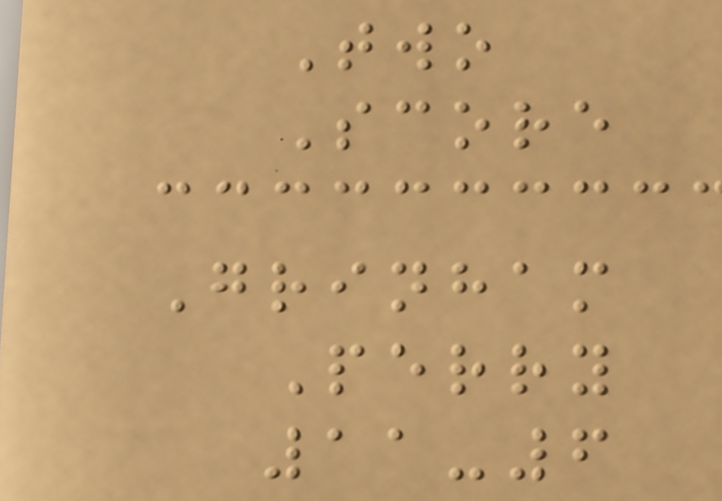Two
Score
Grinham
Perry
11-6
